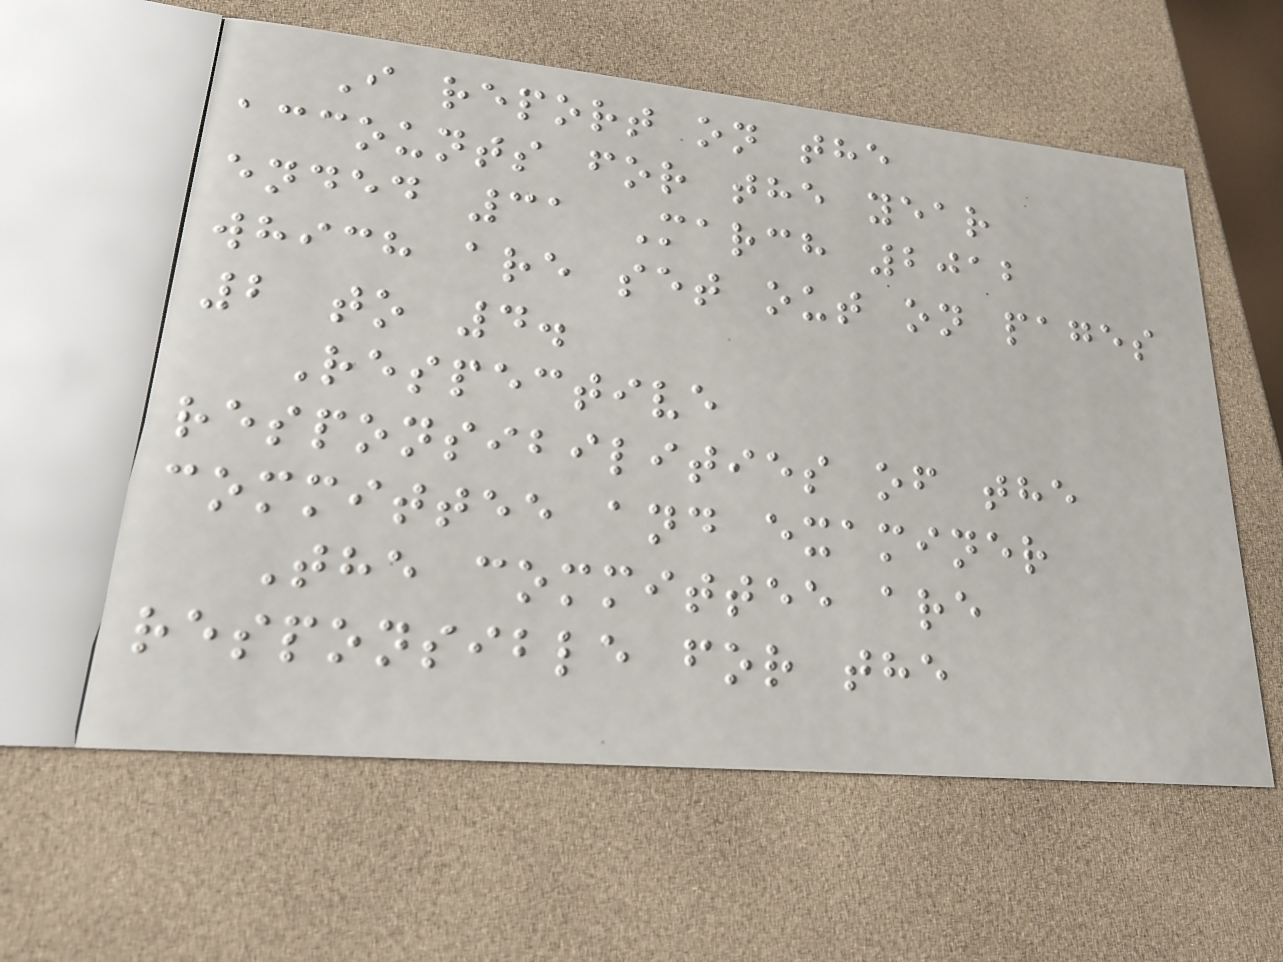I report on the
accounts for the year
ended 31 March 2012
which are set out on pages
2 to 4.
Respective
responsibilities of the
committee and examiner
The committee are
responsible for the
